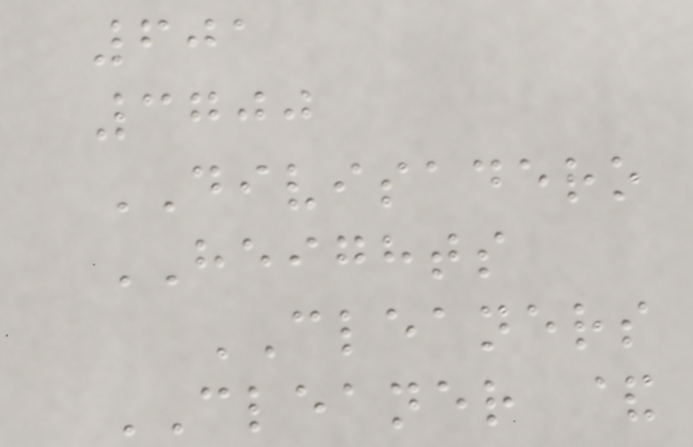601
3700
DIVISADERO
HEIGHTS
CLEANERS
CLEANER &
